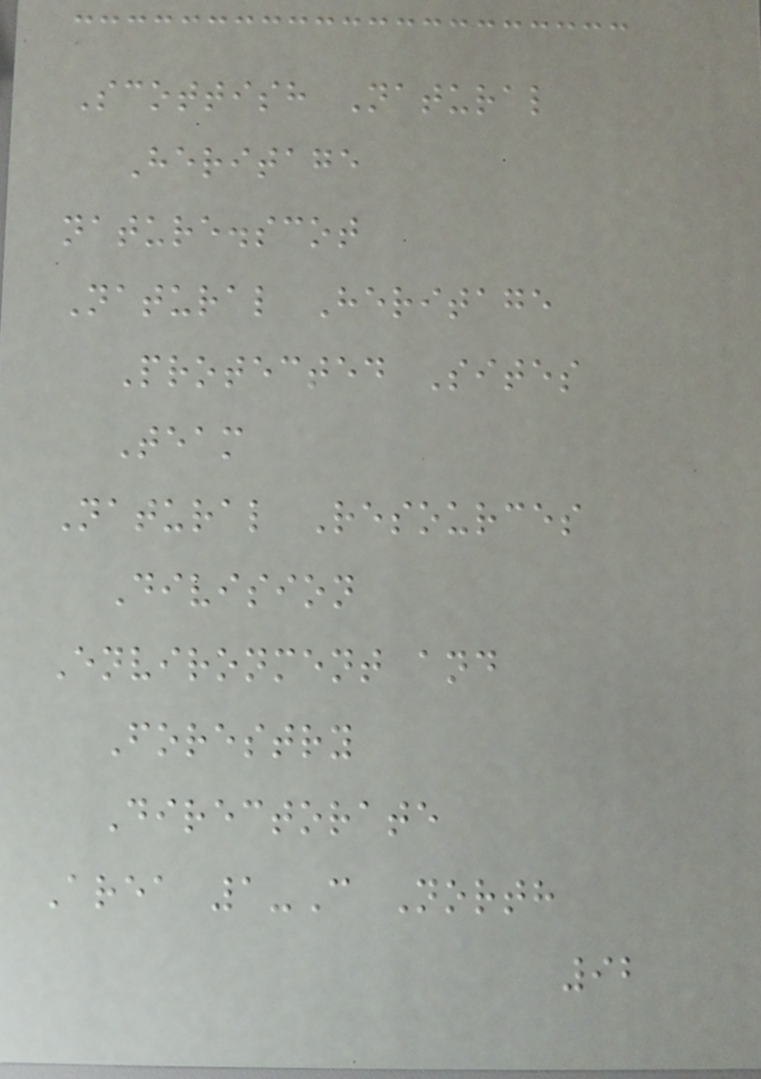Scottish Natural
Heritage
nature.scot
Natural Heritage
Protected Sites
Team
Natural Resources
Division
Environment and
Forestry
Directorate
Area 1-C North
92
